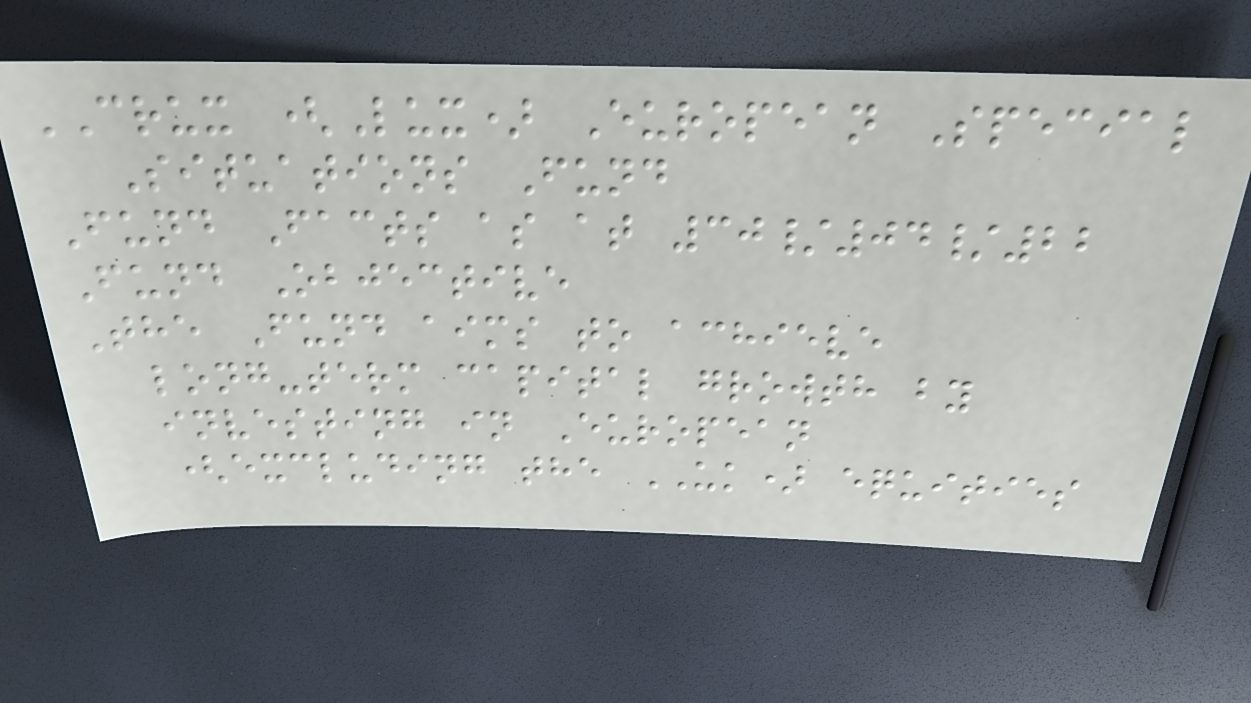CRUX (Lux) European Special
Situations Fund
Fund Facts as at 30/04/22
Fund Objective
The Fund aims to achieve
long-term capital growth by
investing in European
(excluding the UK) equities
